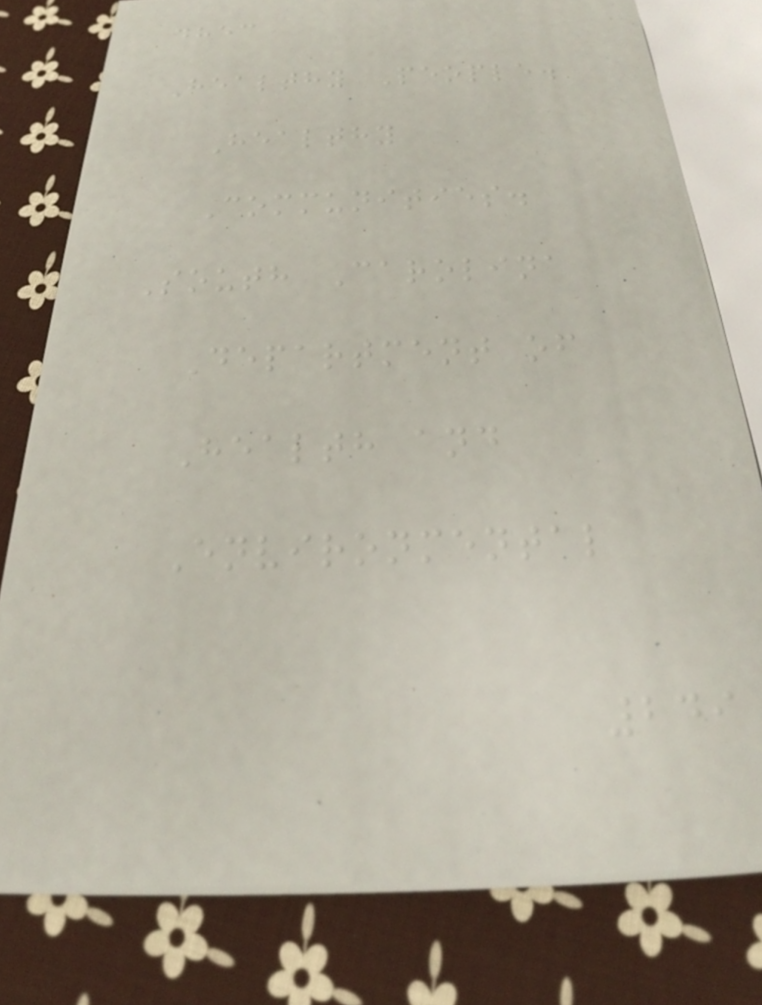dhec
Healthy People.
Healthy
Communities.
South Carolina
Department of
Health and
Environmental
249
